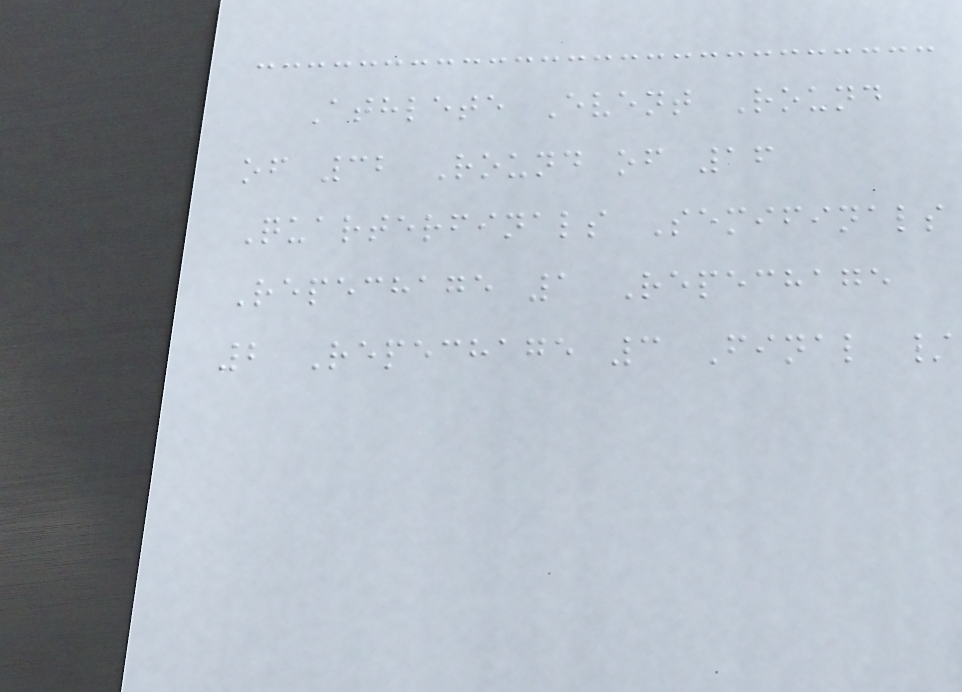Athlete Event Round
of 32 Round of 16
Quarterfinals Semifinals
Repechage 1 Repechage
2 Repechage 3 Final /
